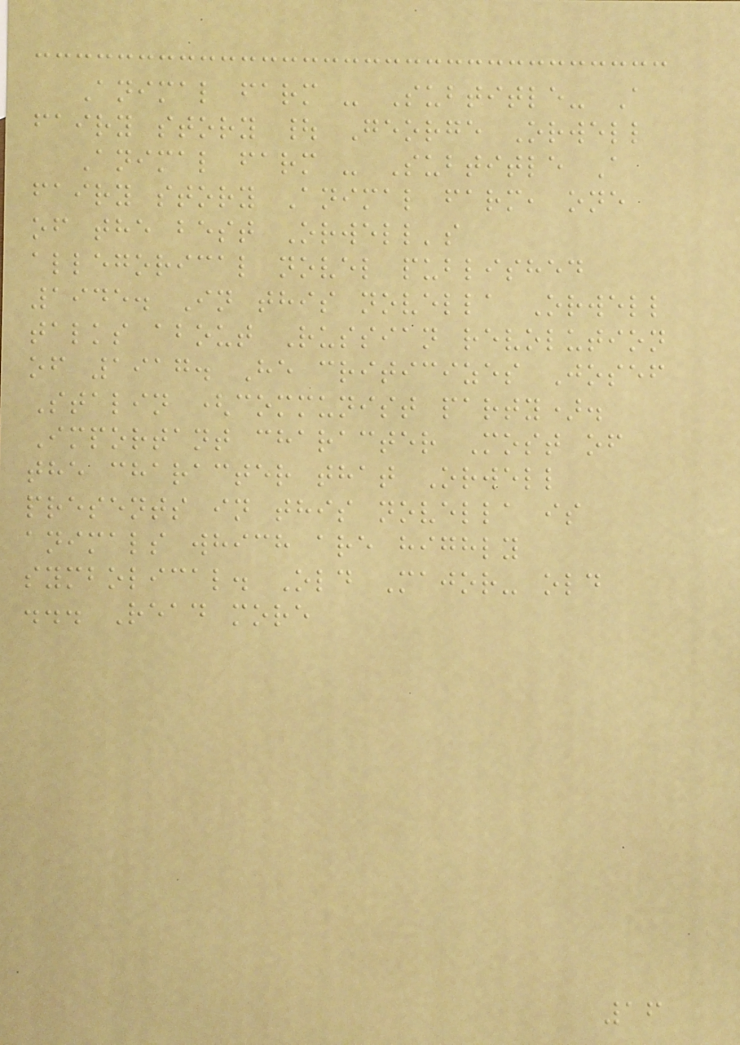Animal farm - Subtitle- A
fairy story | George Orwell
Animal farm - Subtitle A
fairy story Animal farm, one
of the best Orwell's
allegorical novel published
1945. In this novella Orwell
talks about Russian revolution
of 1917. He criticizes Josef
Stalin (communist party).
Important character Most of
the character that Orwell
presents in this novella is
animals which are highly
symbolical. Old Major- old
... Read more
16
